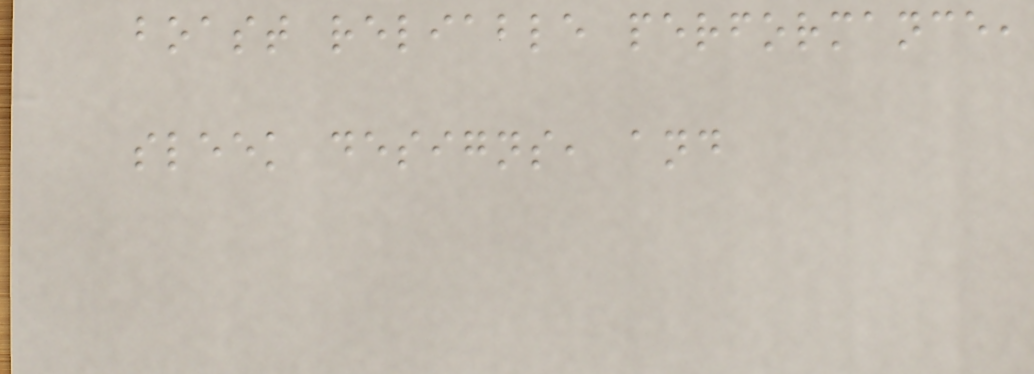boast reliable performance,
sleek designs, and
